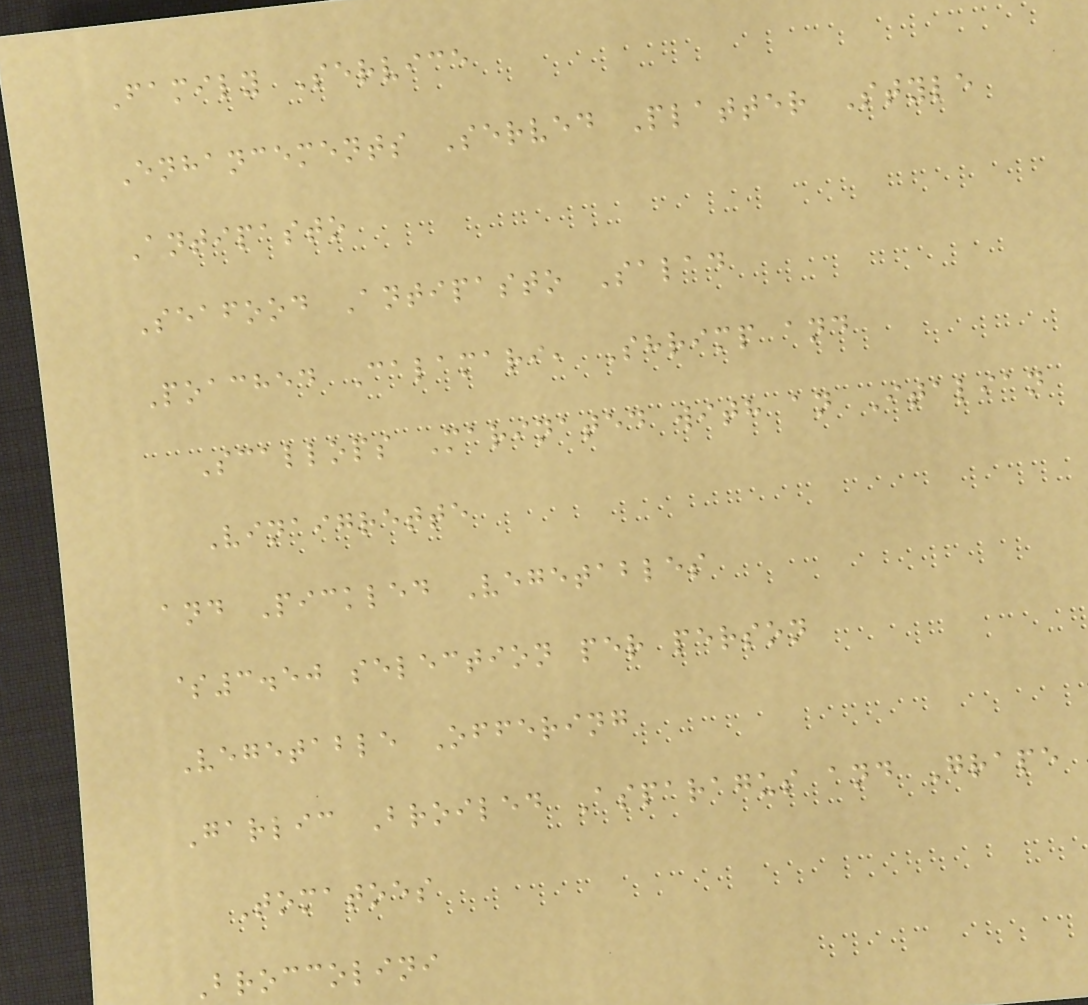Family Service
Enhancements Served Platter Style
Antipasto
Seafood Antipasto Salad
Poached Calamari, Shrimp and
Scallops Marinated with an Italian
Vinaigrette
and Pickled Vegetables
$3.50 selection per person
Vegetable Offering
Garlic Broiled Asparagus and Grape
Tomatoes
Broccolini
